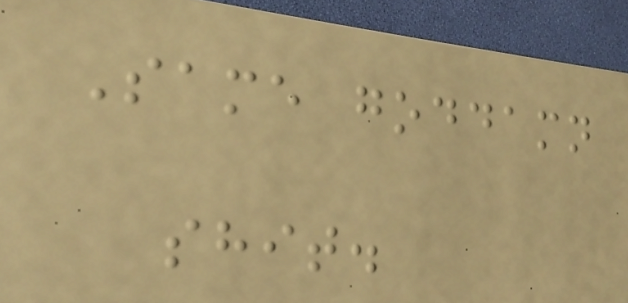Same goddamn
shit.
